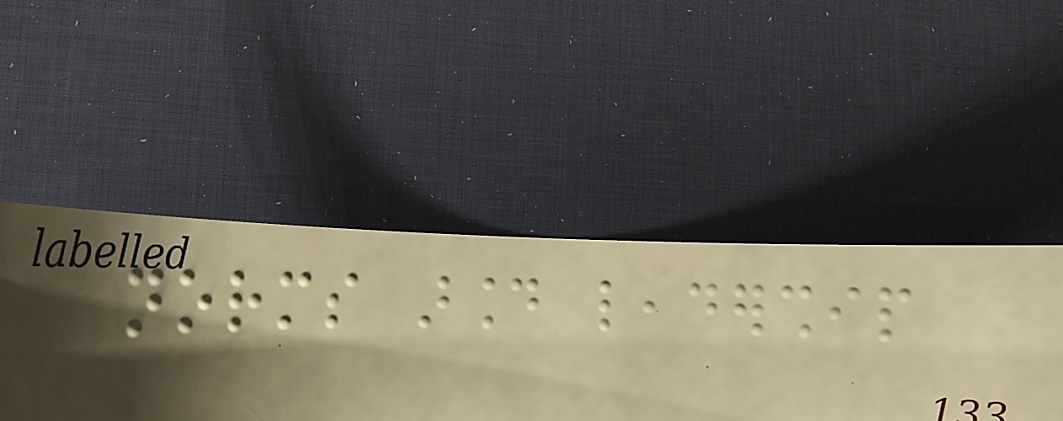norms around leadership
